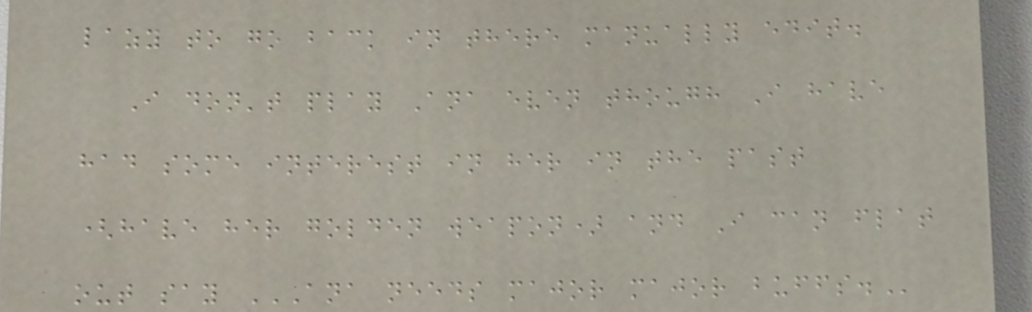lazy to go back in there manually edit.
I don't play Ana even though I have
had some interest in her in the past
(have her golden weapon) and I can flat
out say ANA NEEDS MAJOR MAJOR BUFFS.
